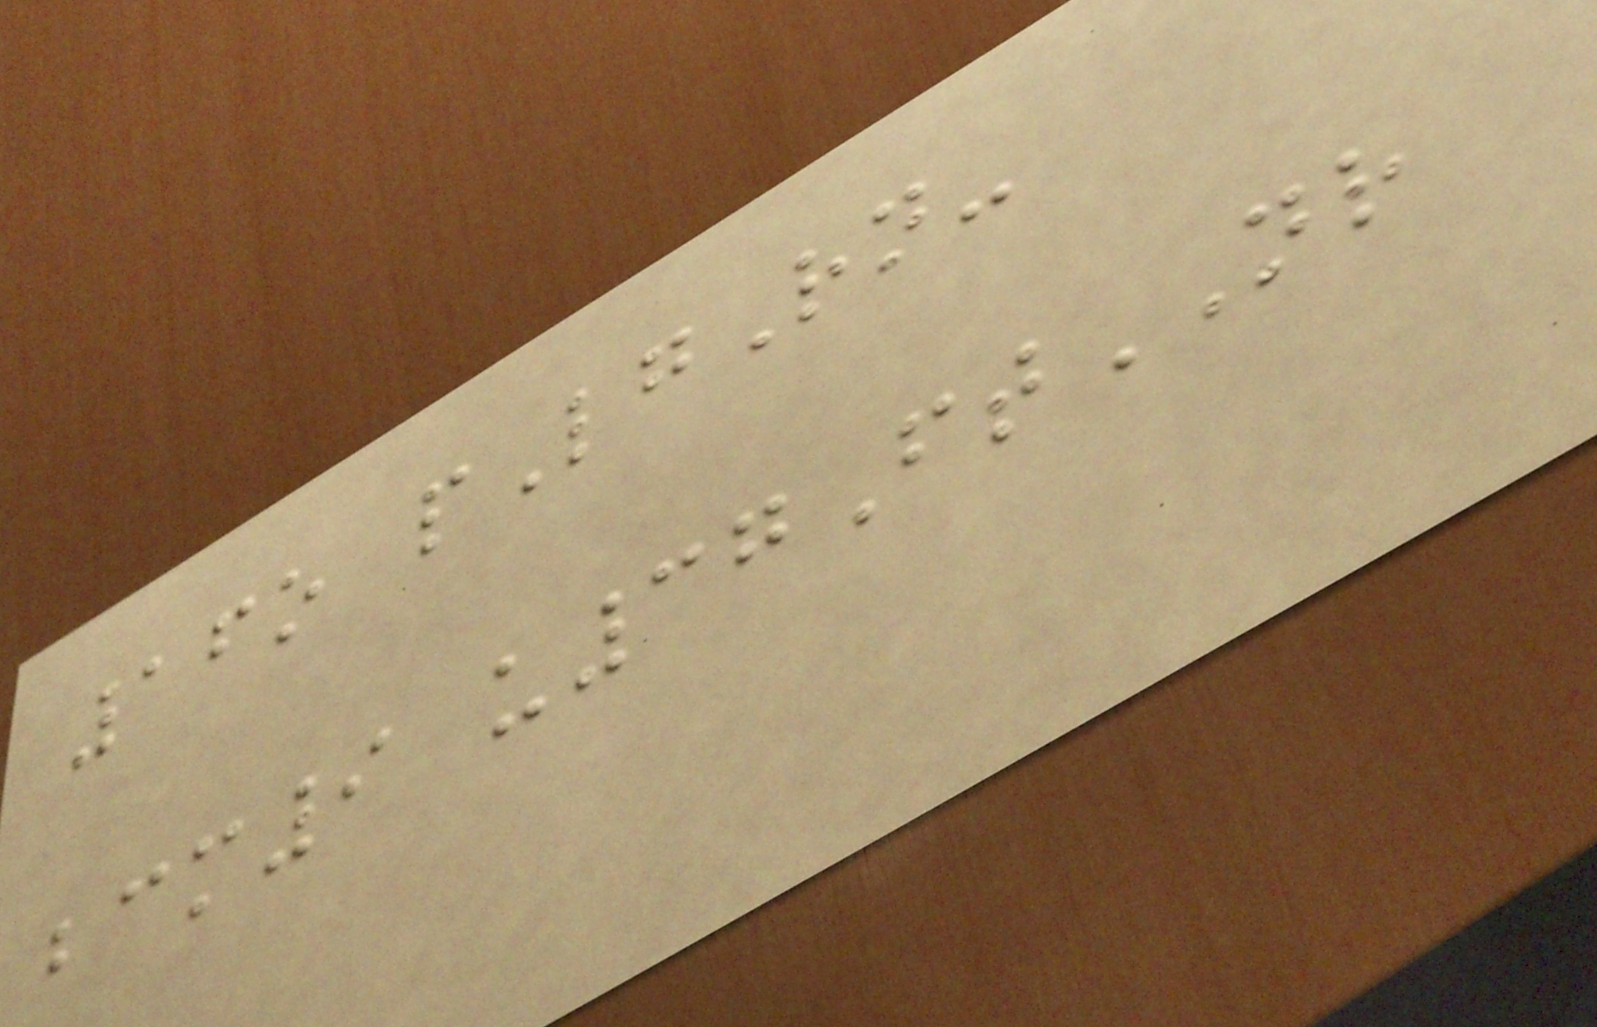16o pLgRn-
bcm9 u37FtNR
